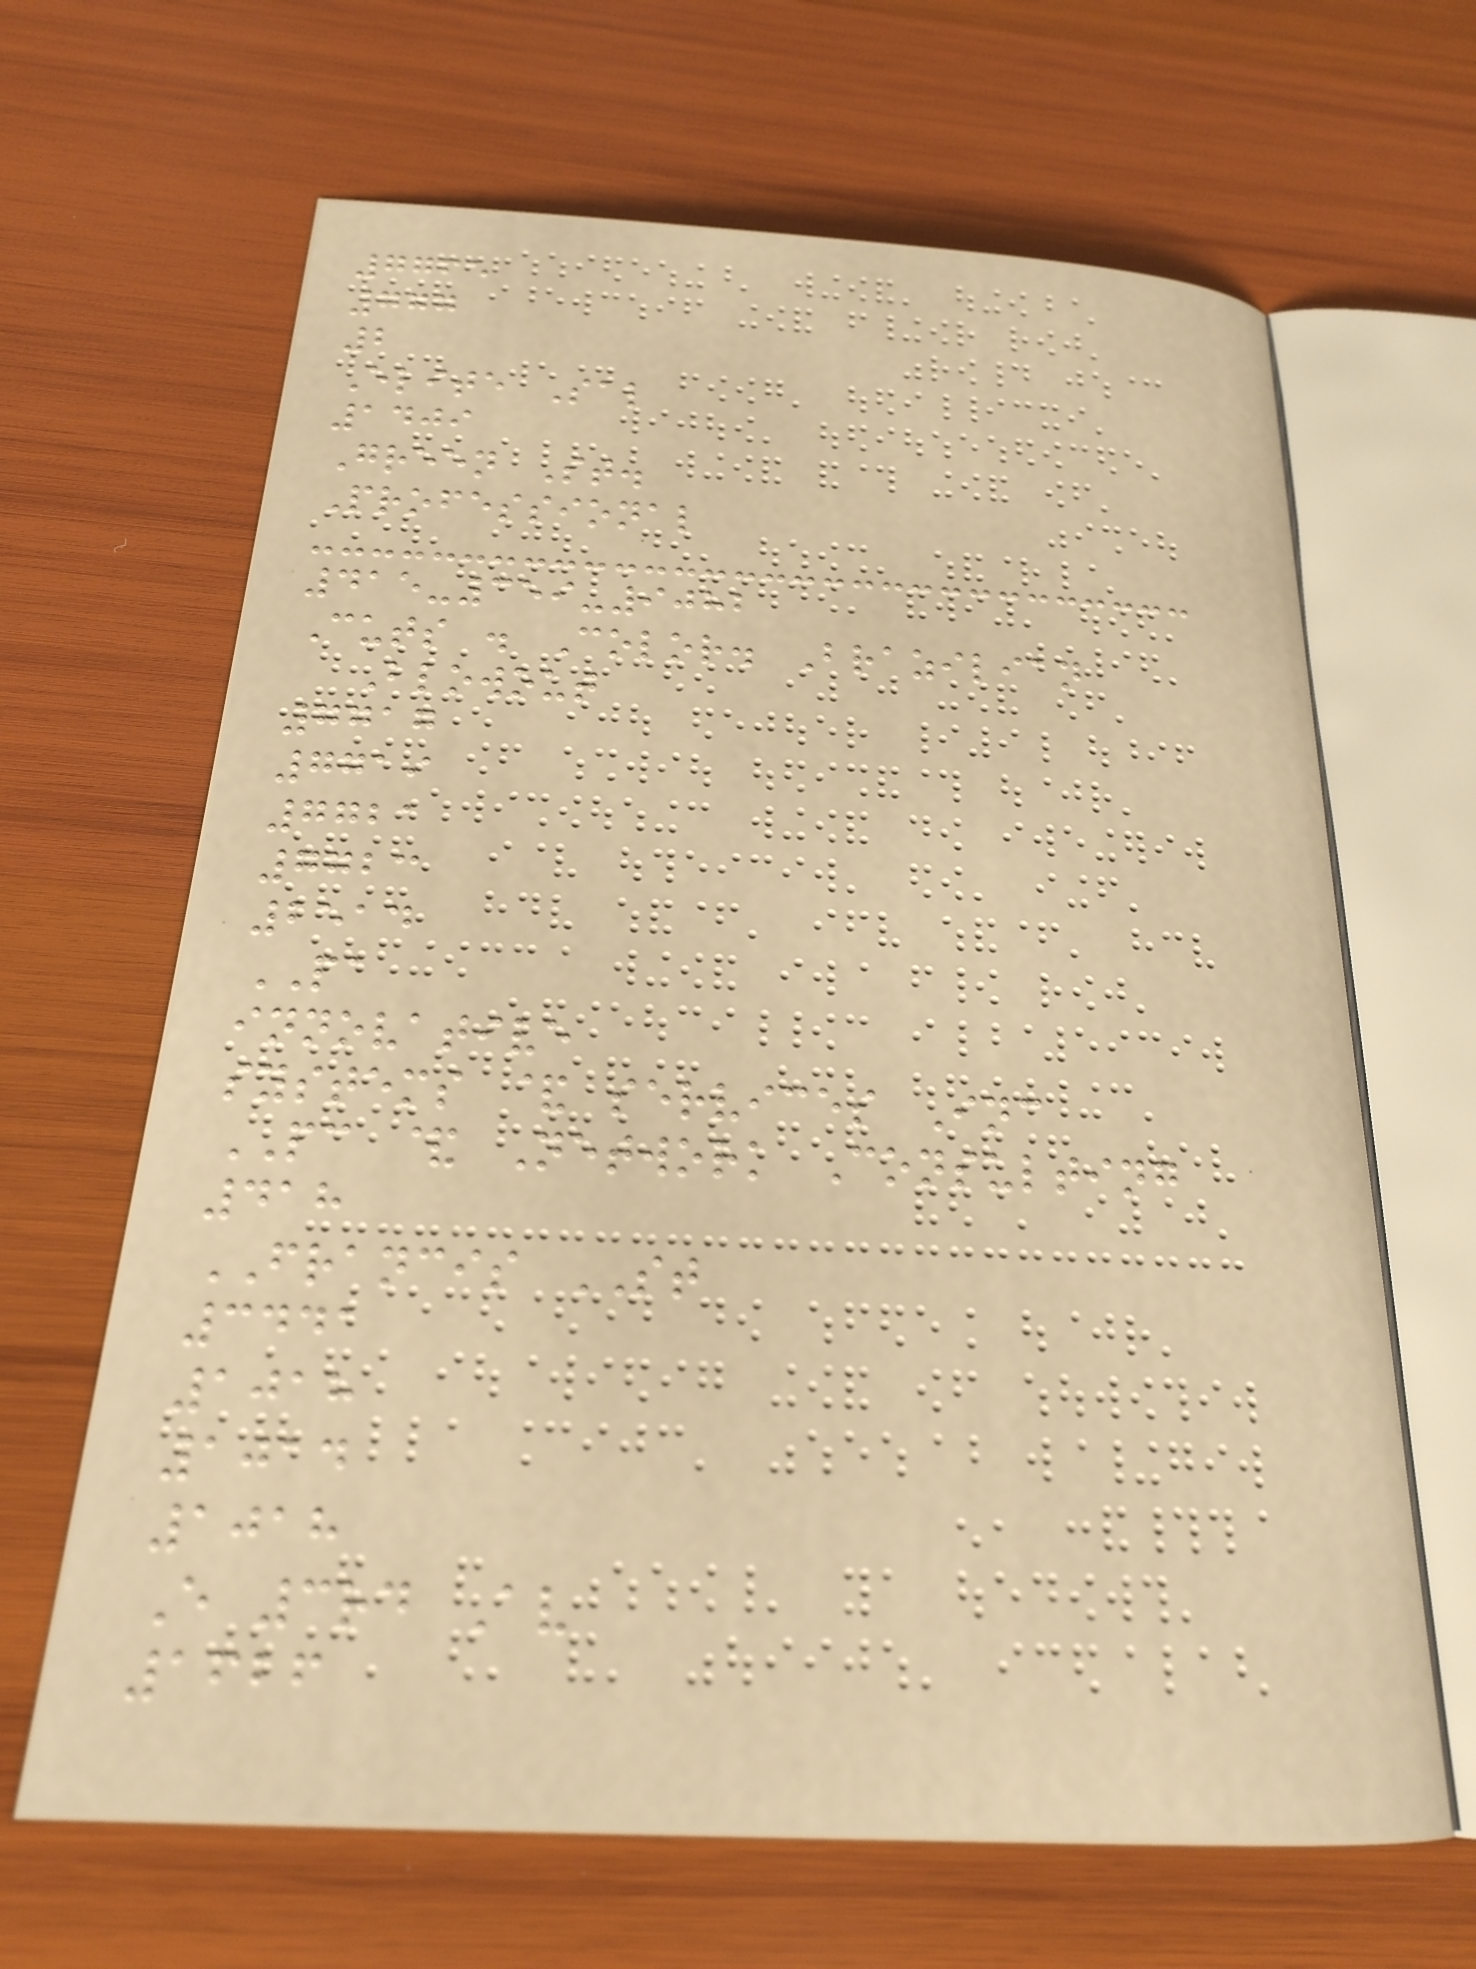7765
777
2
Elite Sal
1409
Green St.
Professional
415-359-9082
Cuts . Color. Brazilian
Blowout
7717
7719
7721
7723
2514
PA
innovative
systems & services Inc
PC & Network Consulting
418
FRANCIS ST
3441
1018
1014
1018
E 3rd Av
1626
